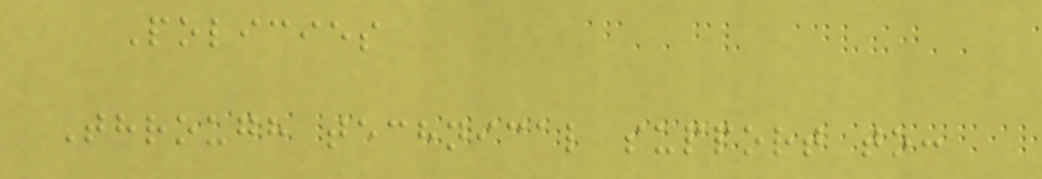Policies
Through technical support to:
